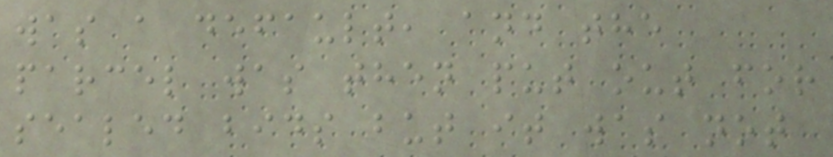was a default, and the
parcel was then put out for
sealed bids but it was not
